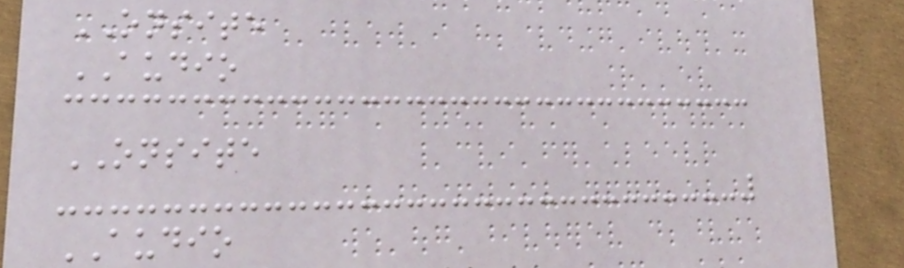ONSITE
AUDIO
ONSITE
AUDIO
